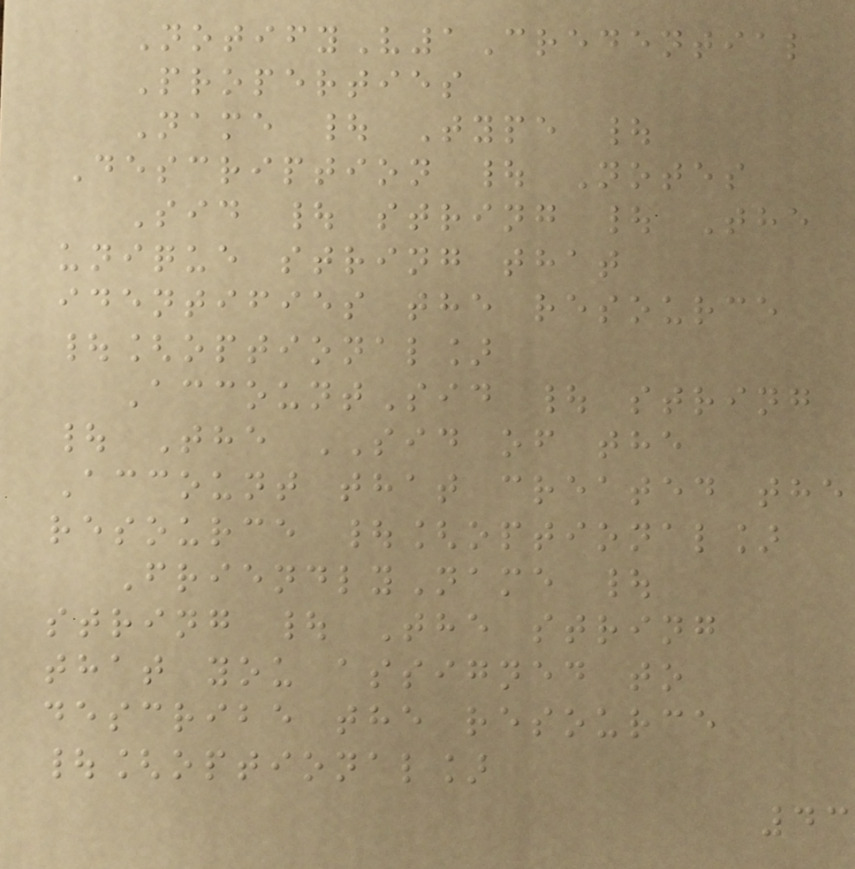NotifyV1Credential
Properties
Name | Type |
Description | Notes
Sid | string | The
unique string that
identifies the resource
|[optional]
AccountSid | string
| The SID of the
Account that created the
resource |[optional]
FriendlyName |
string | The string
that you assigned to
describe the resource
|[optional]
43
